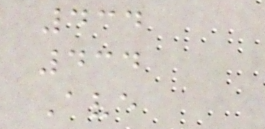434
434
Ave
